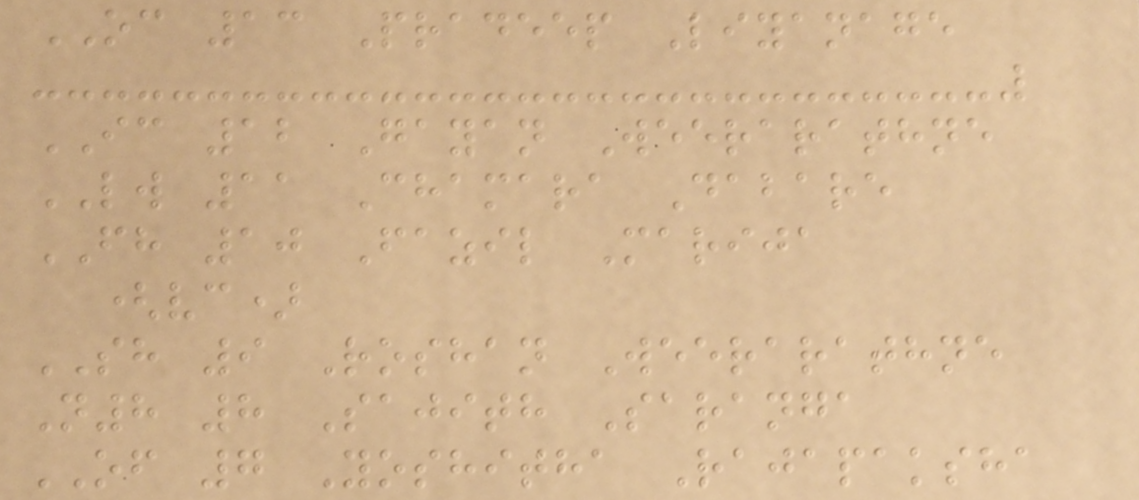OC 13 Pradeep Liyanage
IC 12 Gayan Weerarathne
LW 11 Chamara Dabare
FH 10 Fazil Marija
(vc)
SH 9 Roshan Weerarathne
N8 8 Sajith Saranga
OF 7 Yoshitha Rajapaksha
